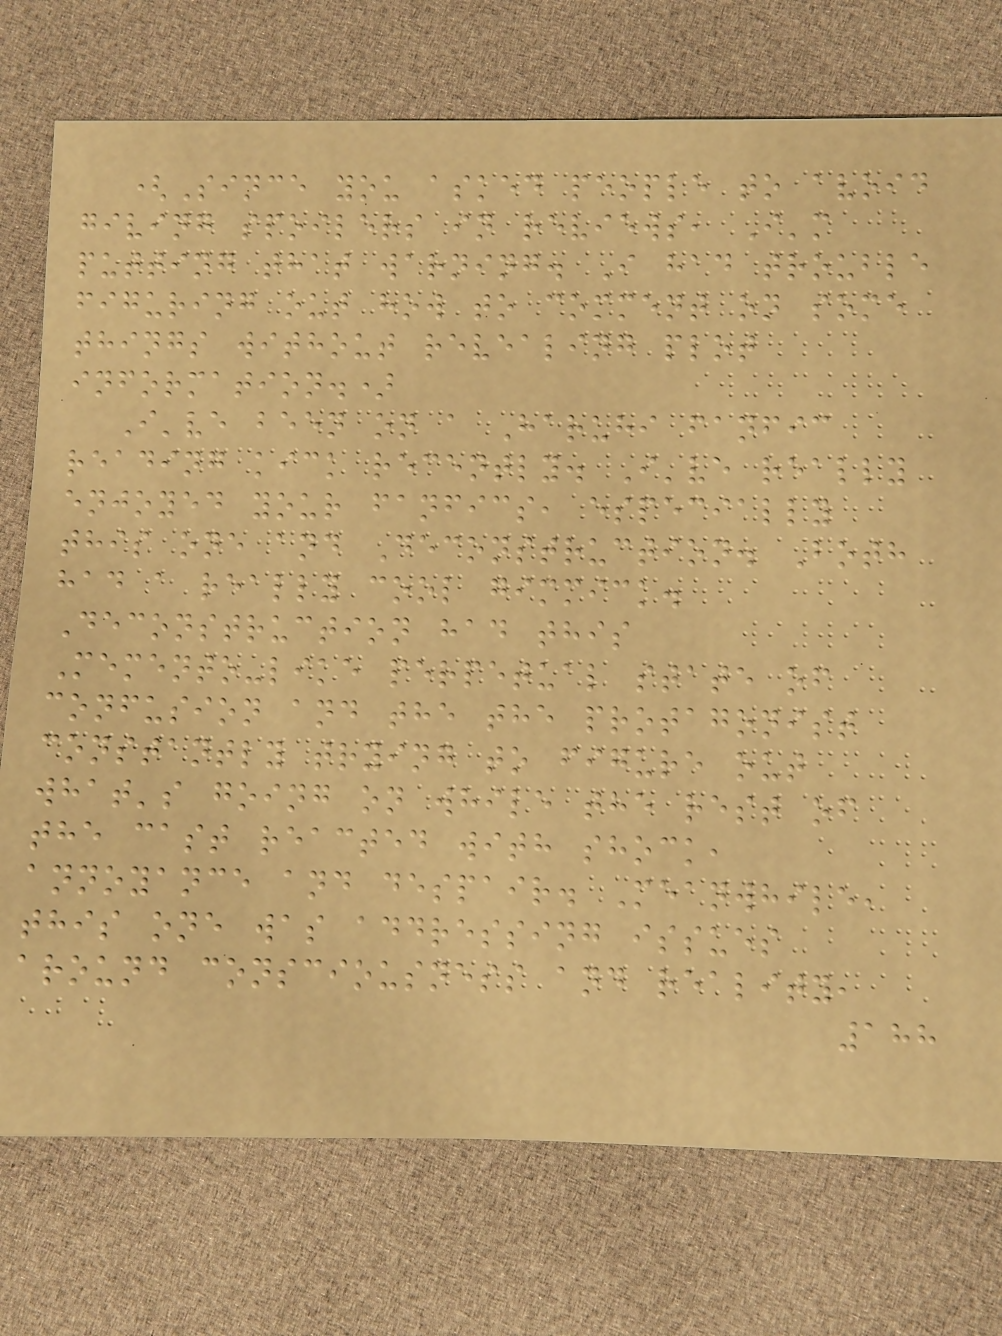(Since you asked people to avoid
giving spoilers in reviews, I'm
putting that warning. I had trouble
figuring out how to comment on some
things without revealing plot
information.)
I've been on a Haruhi fanfic
reading kick recently. I've really
enjoyed your fanfics, especially
this one and Deconstruction. Both
had a really cool gimmick.
Deconstruction had this
Memento-like perpetual state of
confusion and the the protagonist
constantly trying to figure out
what's going on while the rest of
the cast reacted with shock,
annoyance and despair. Meanwhile,
this one was addressing issues
around consciousness and reality,
188
